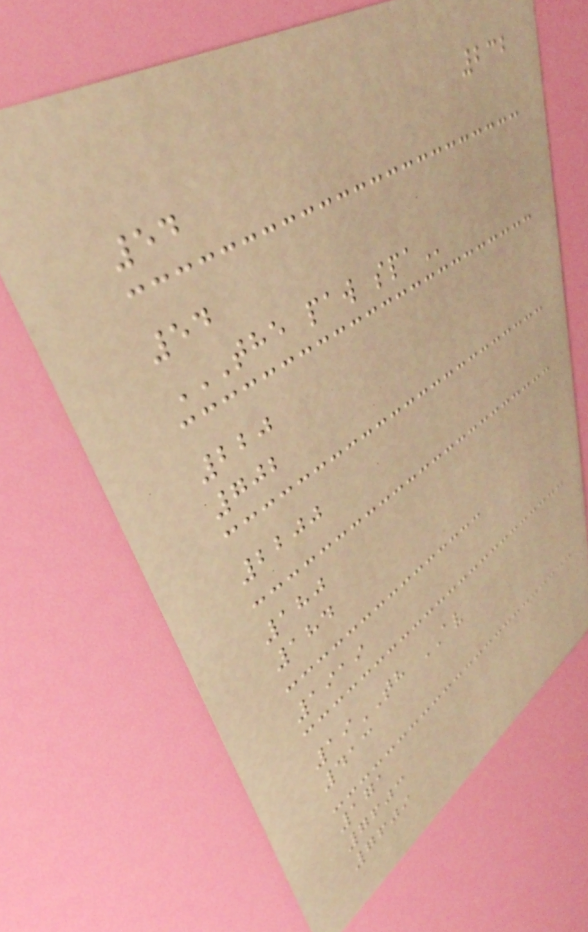232
54
54
THE PAW SPA
220
702
2200
180
184
1919
19TH AV
413
171
7603
7609
